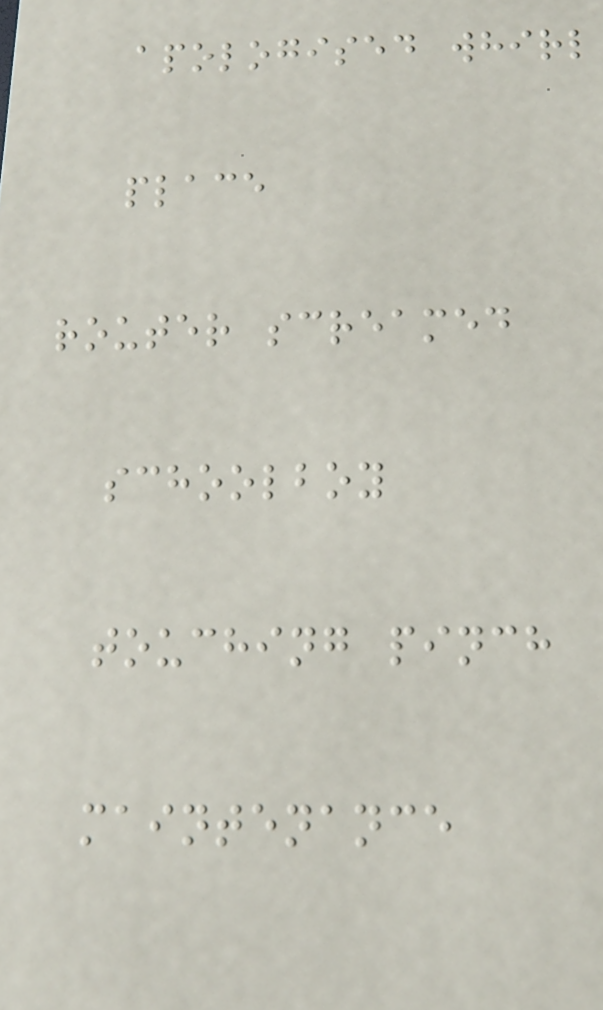apologised whirl
place
router screamed
schoolboy
touching pinch
maintenance
